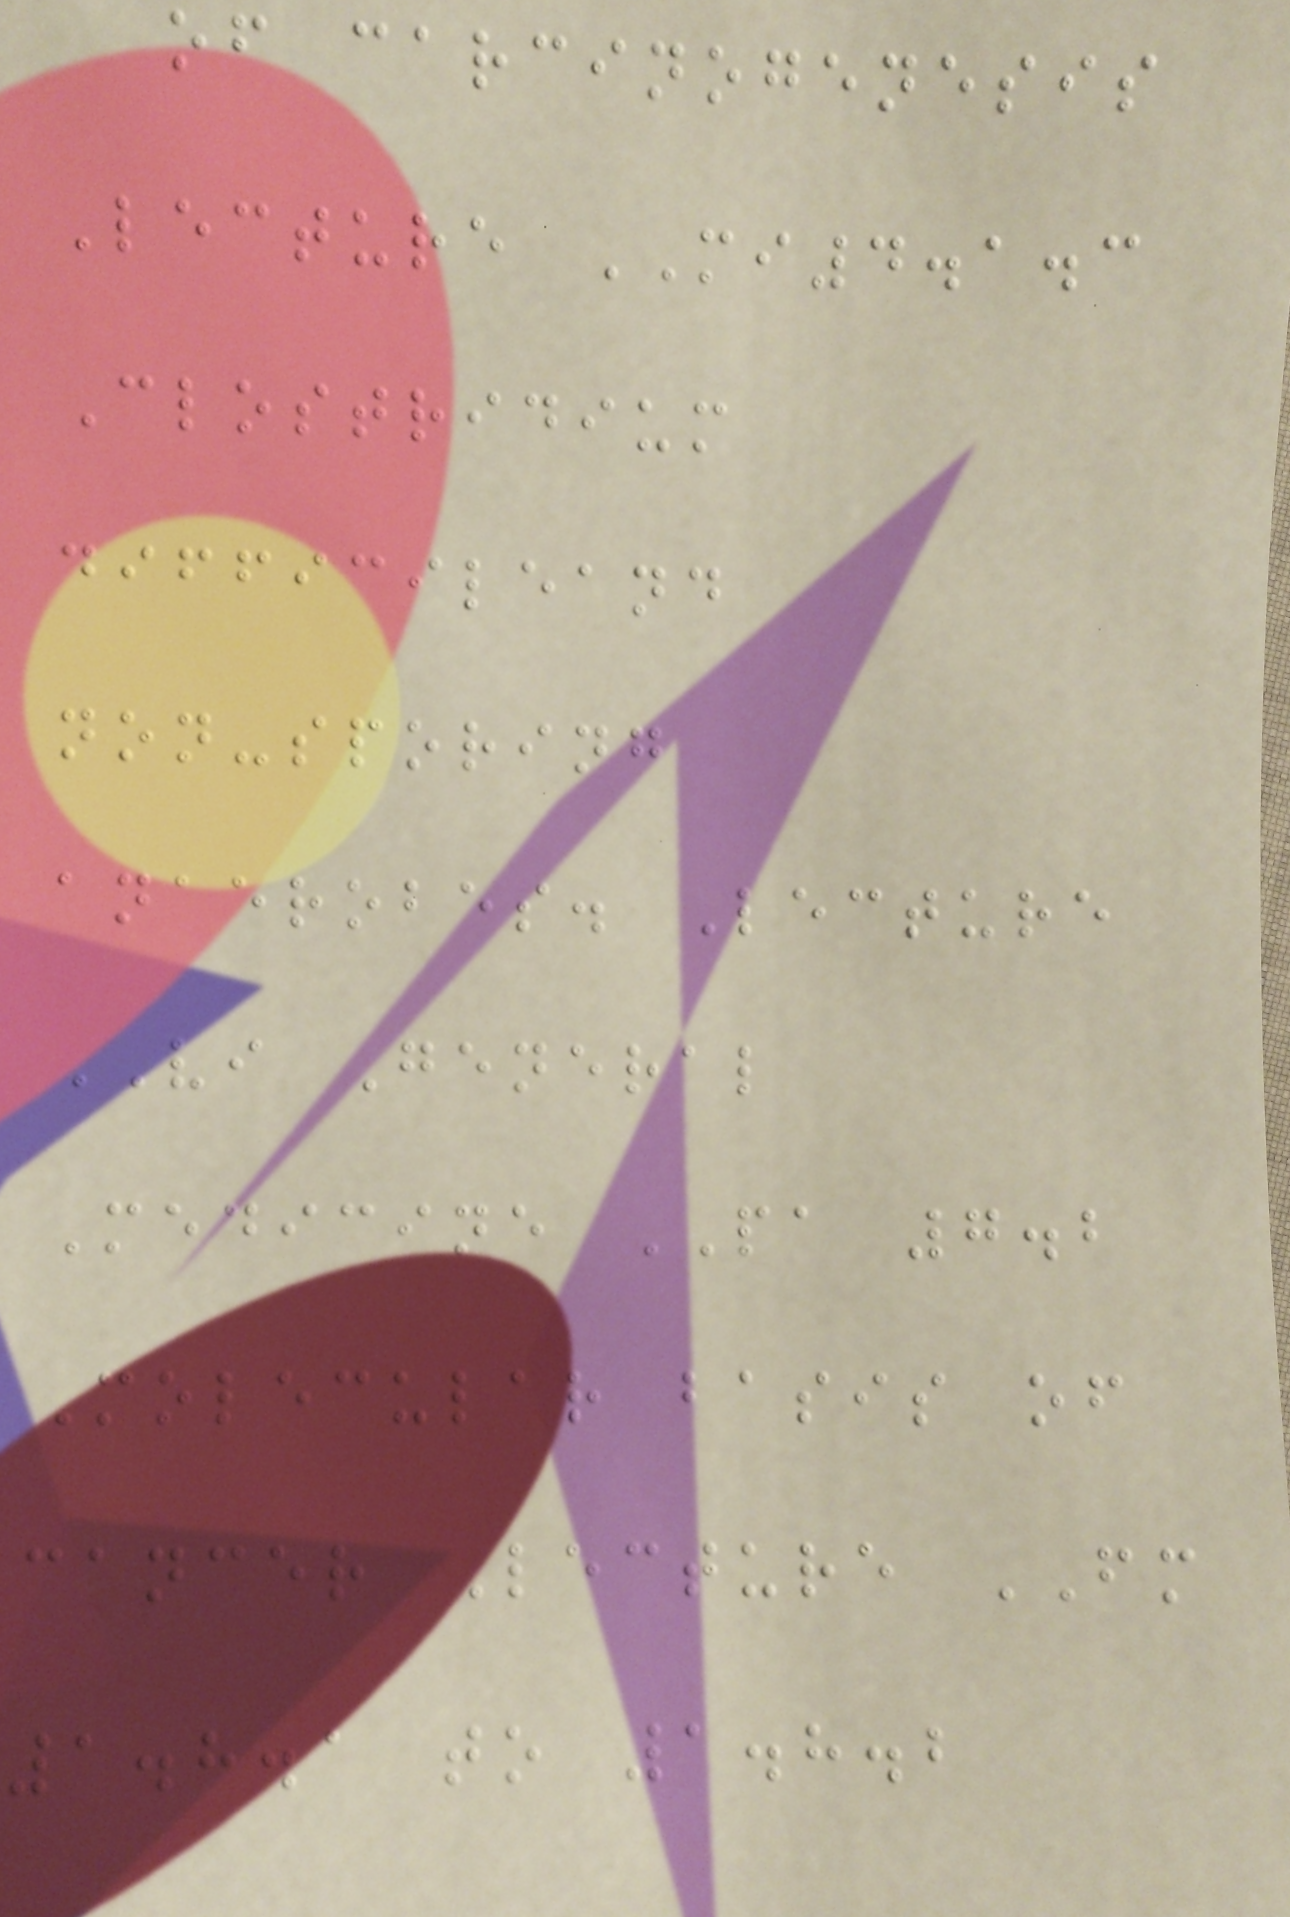of carcinogenesis
Lecture MI4.1.3
Clostridium
difficileand
non-sporing
anaerobes. Lecture
VI General
Medicine PA 7.2
Molecular basis of
cancer Lecture FM
1.8.1 to 1.8.2
